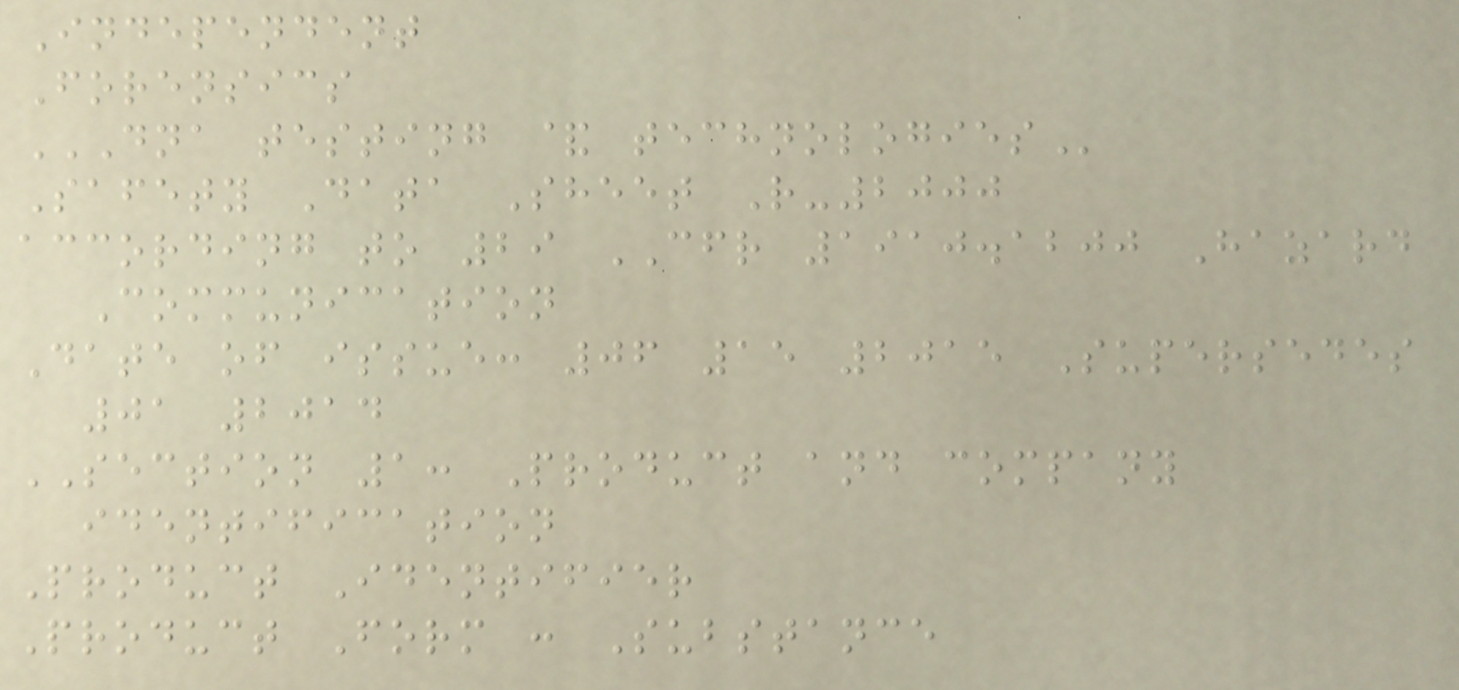Independent
Forensics
DNA TESTING & TECHNOLOGIES
Safety Data Sheet R-2000
according to 29 CFR 1910.1200 Hazard
Communication
Date of issue: 06 15 2015 Supersedes
01 2014
SECTION 1: Product and company
identification
Product Identifier
Product Form : Substance
